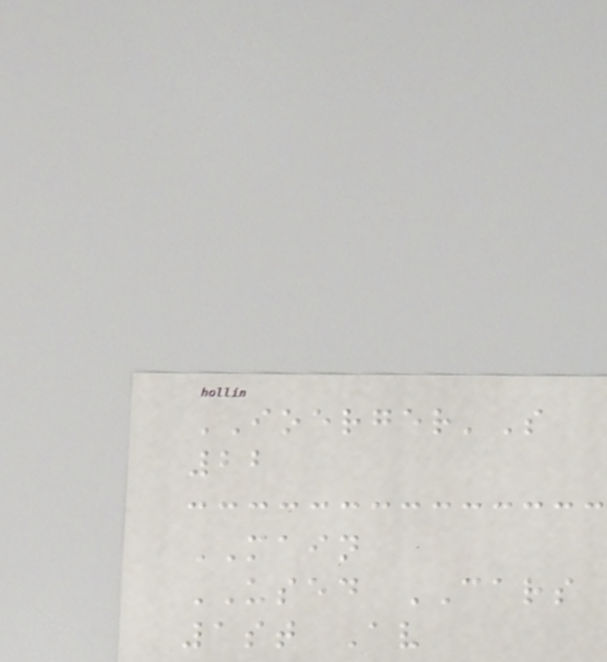IOERGER'S
22
MAIN
USED CARS
1st Av
